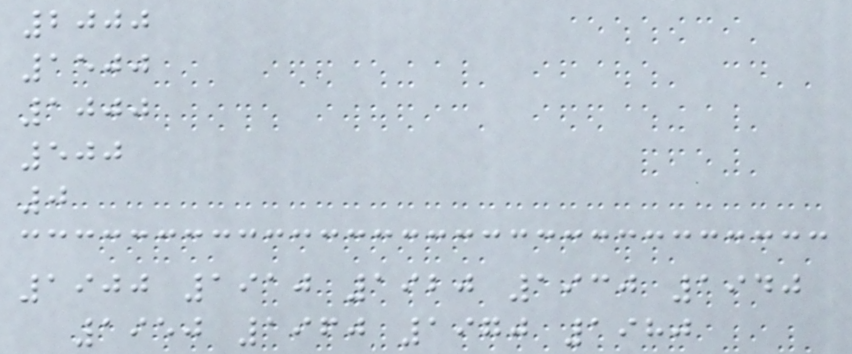2000
1500
1000
500
0
1900 1910 1920 1930 1940
1950 1960 1970 1980
